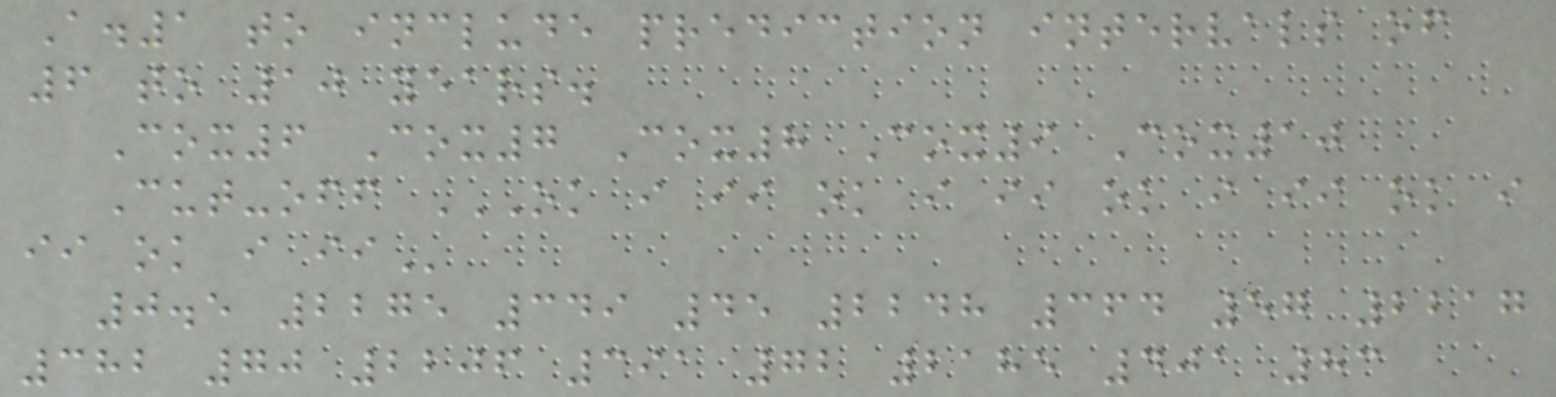A.1 to include prediction intervals of
6 to 10 years.
Cox6 Cox7 Cox8 Cox9 Cox10
Cut-off OK I II OK I II OK I II OK I
II OK I II
0.5 2275 349 45 2248 364 57 2217
382 70 2206 391 72 2185 401 83
